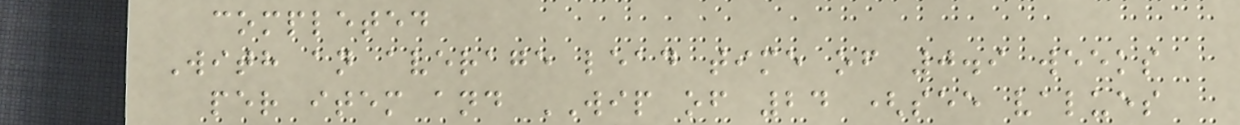completed
With an average lead time of 0.9 weeks
per item and WIP of 24 (see values
